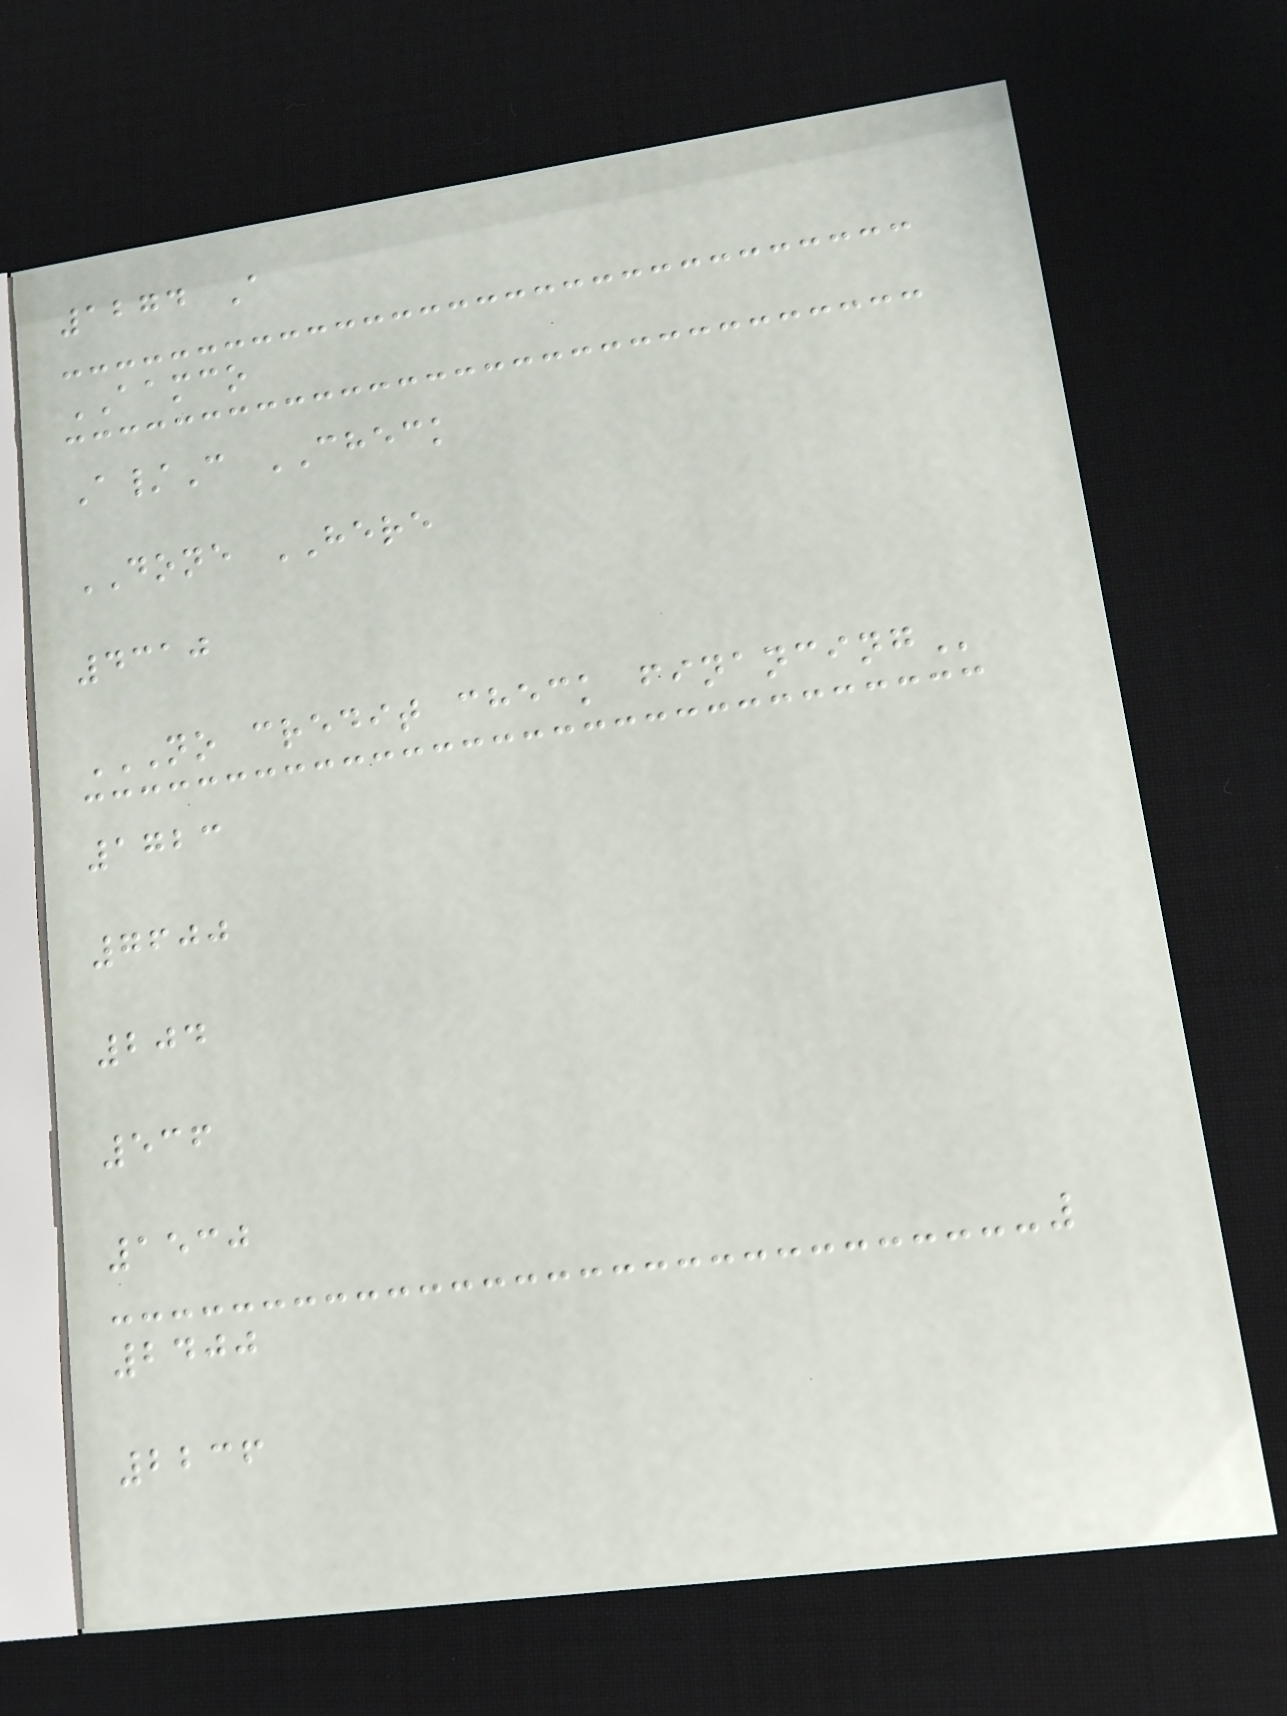1274 A
AAMCO
A/C CHECK
DONE HERE
4310
NO CREDIT CHECK FINANCING
1723
7600
204
536
1530
2400
2236
